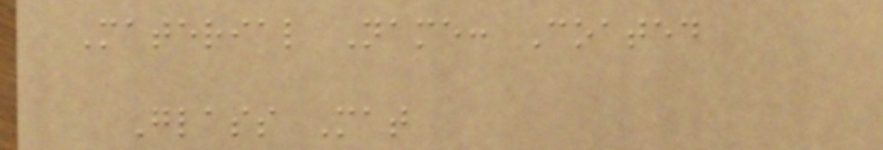Material Name: Coated
Glass Mat
